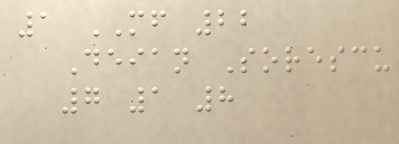1 MF 22
Deian Sorescu
7 1 8
